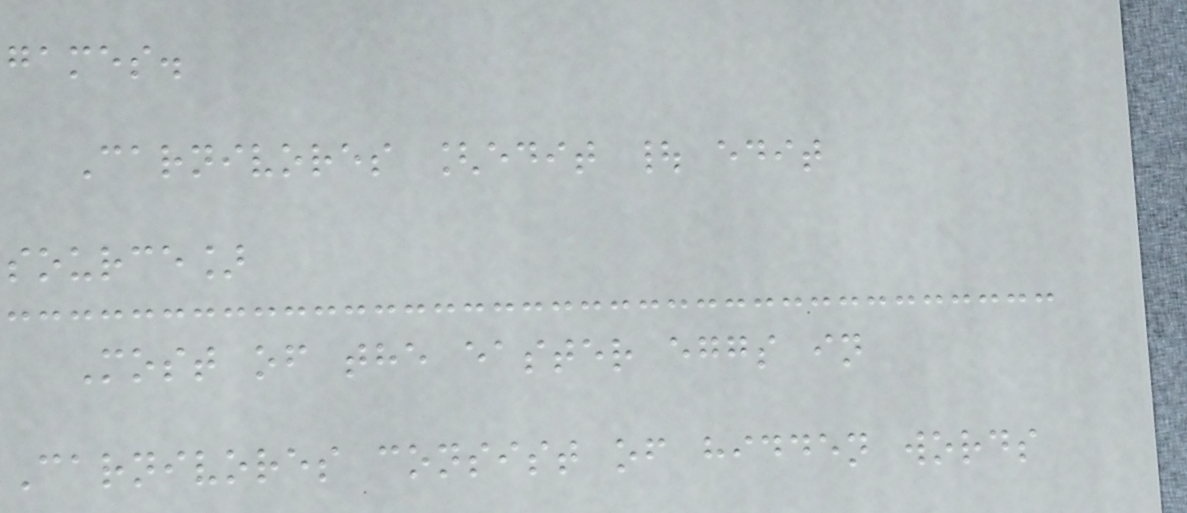games.
Carnivores [edit | edit
source]
Most of the easter eggs in
Carnivores consist of hidden words
